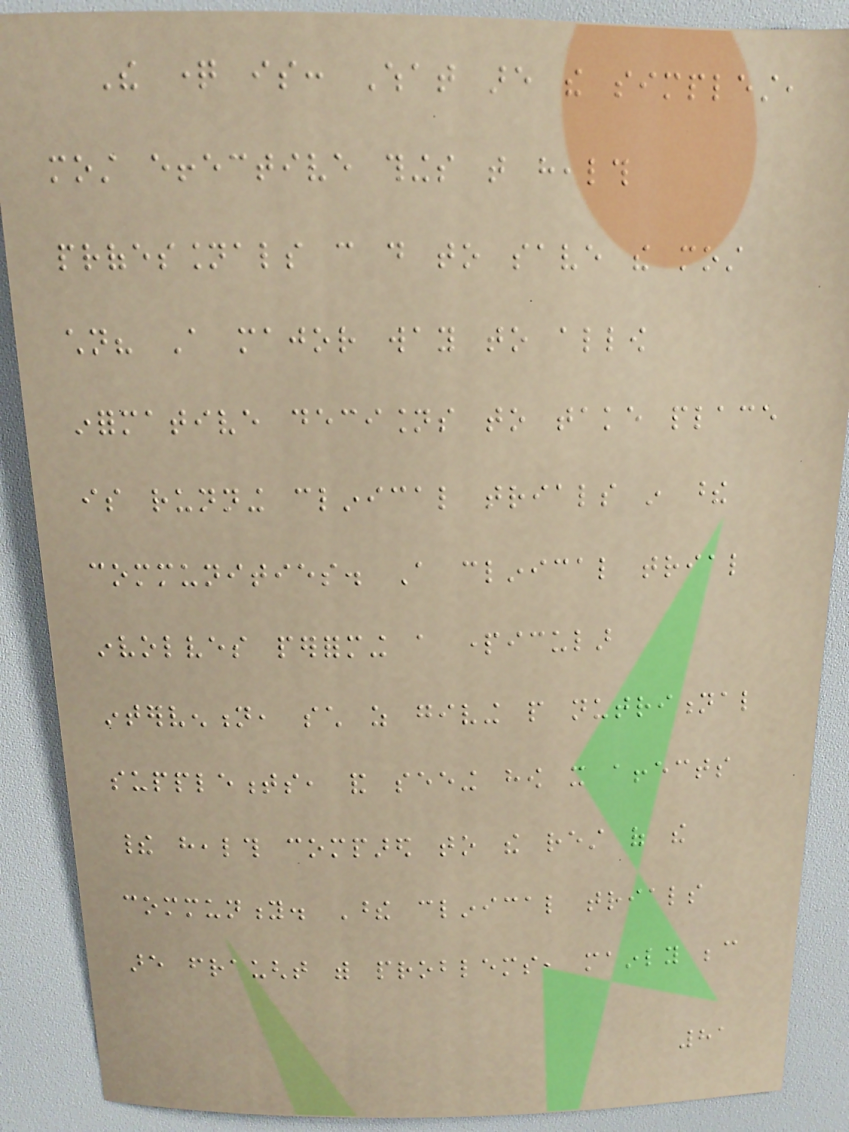The question is: What are the simplest,
most effective things that health
professionals can do to save the most
children? A major way to allow
informative decisions to take place
is running clinical trials in these
communities. A clinical trial
involves performing a particular
intervention, such as giving people nutritional
supplements, and seeing how it affects
their health compared to the rest of the
community. These clinical trials
are fraught with problems, mainly because
81
